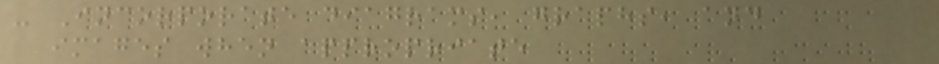- Incorporate diagrams, graphs, and
images when appropriate
